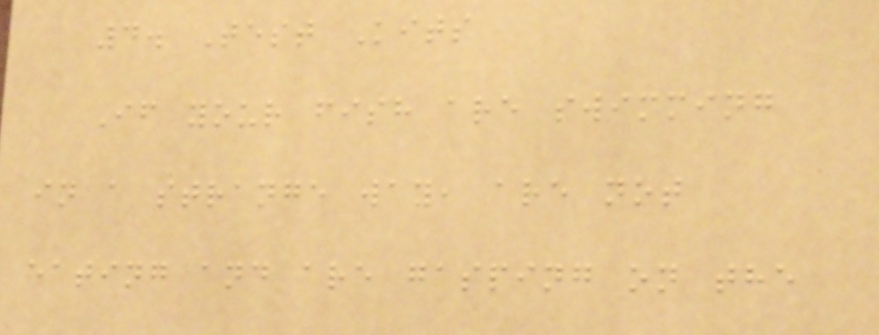4. Test Kits
If your fish are swimming
in a strange way, are not
eating and are gasping on the
